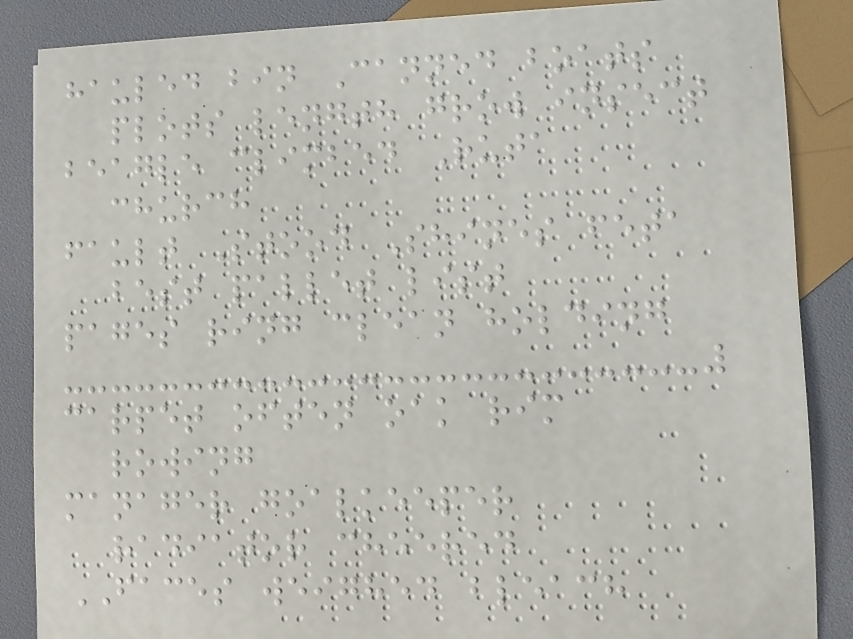hauled bin Canned boats
plots length grow insect
beagle climbed Ruta
church
fault Stood Shines feta
best pallet list
pages ring clean holding
carpet often oak rim
rowing
manager goalkeeper
radiator cheered
FACES weighed bleach
